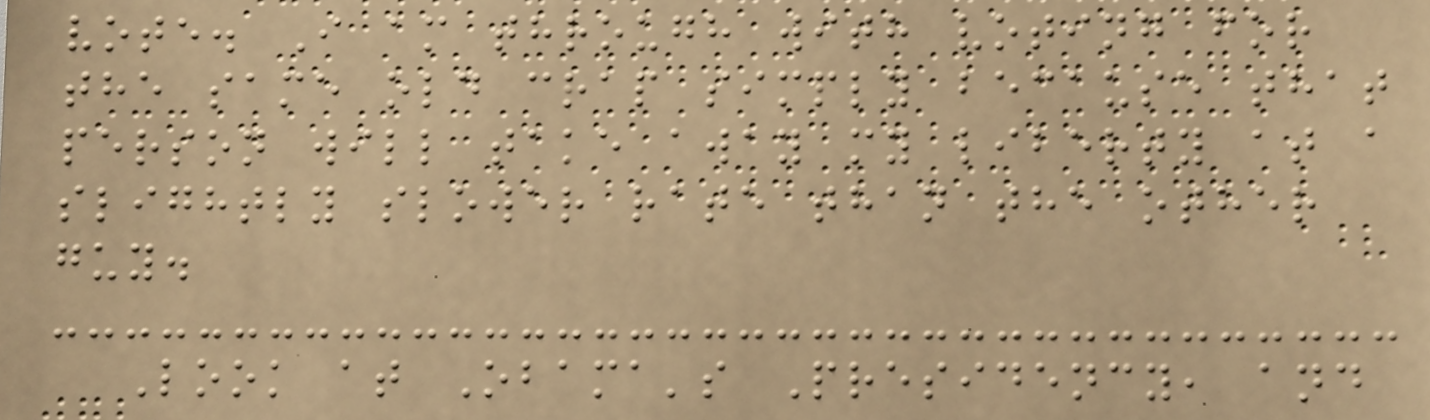vote. I am through with voting for
the same old crap simply because that
person will take away my liberty at a
slightly slower rate than the other
guy.
Look at Obama's Presidency, and
